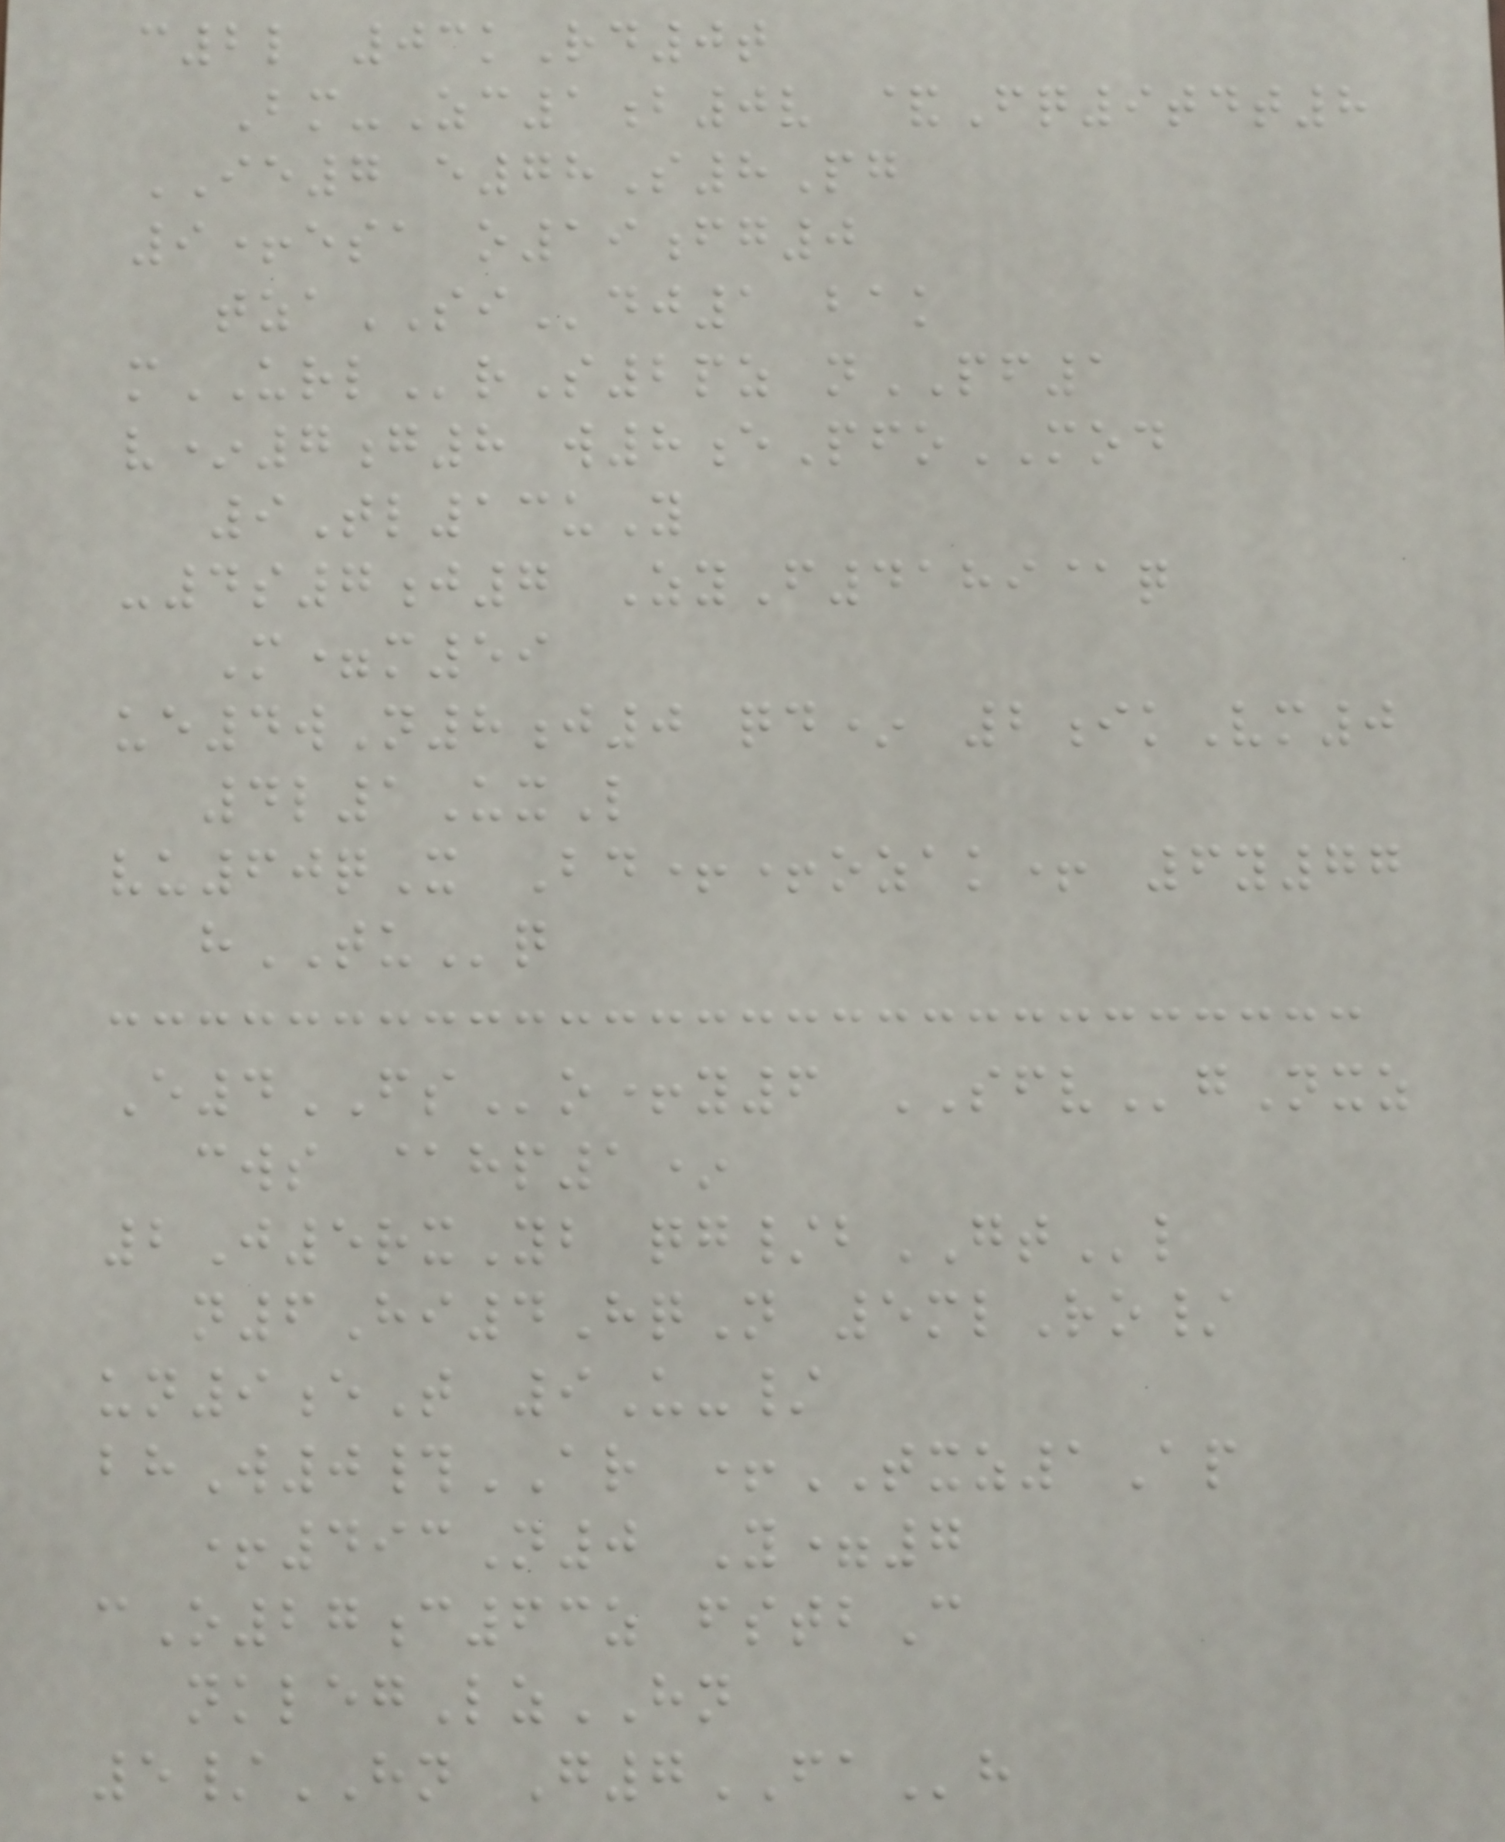c2l 03kRd0t
Bm-Zc1b0v &Fq9tdt8
IE7 e78S8Pg
9+esa o19fg0
tzaSIdj1 bak
mURLrS2pz nPF1
v*7g8 w8ePfoMOD
9Tl13uY
-4s7j7 ZyF4189@q
M=m59
ue4wN8j0 qd* 2ikVm0
4l1UxL
vu60qX Bd++ozak+ 6y77
hTUq
E4FSo+y6 SFVgNxz
cws @hp1*
2J5rxYb qg/bGTl
n6Hi4HqN 5mlRo/
un9eT 9U-/
bhW0#AR +TXZ1Ap
+493N0 Y=7
cO27c63z fstbC
nklegLzHN
5/HN G7FAh
